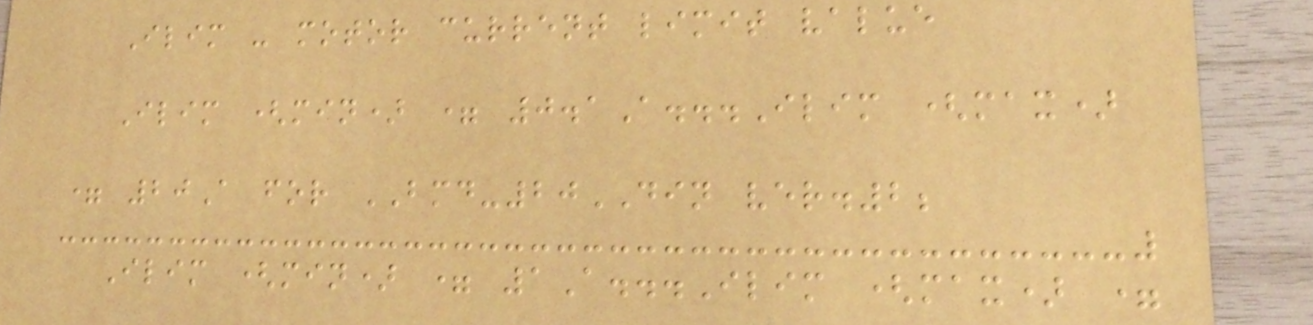Ilim - motor current limit value
Ilim (min) = 0.1A...Ilim (max)
= 20A for BMD-20DIN ver.2;
Ilim (min) = 1A...Ilim (max) =
